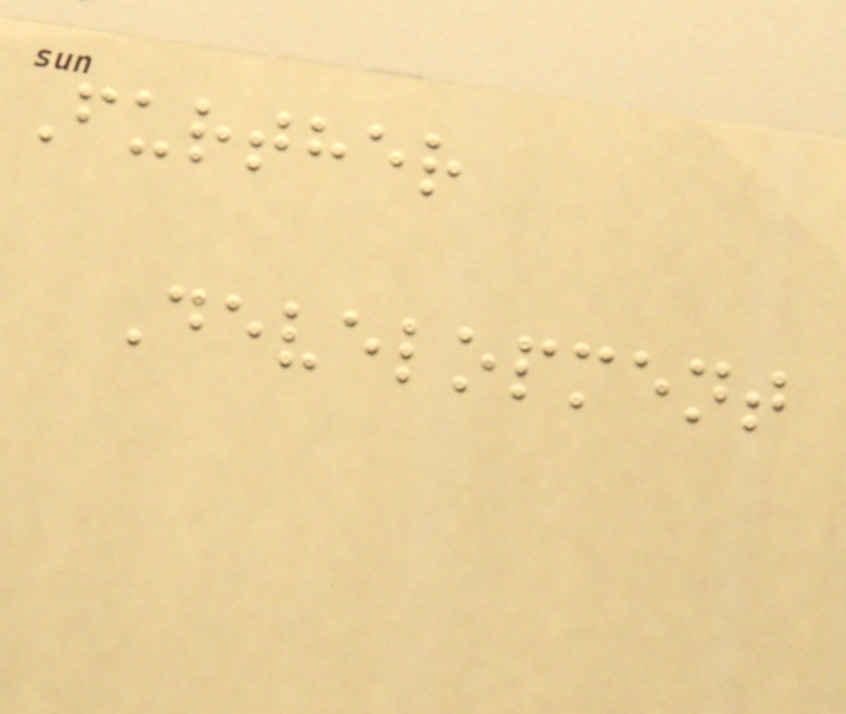Further
Development
